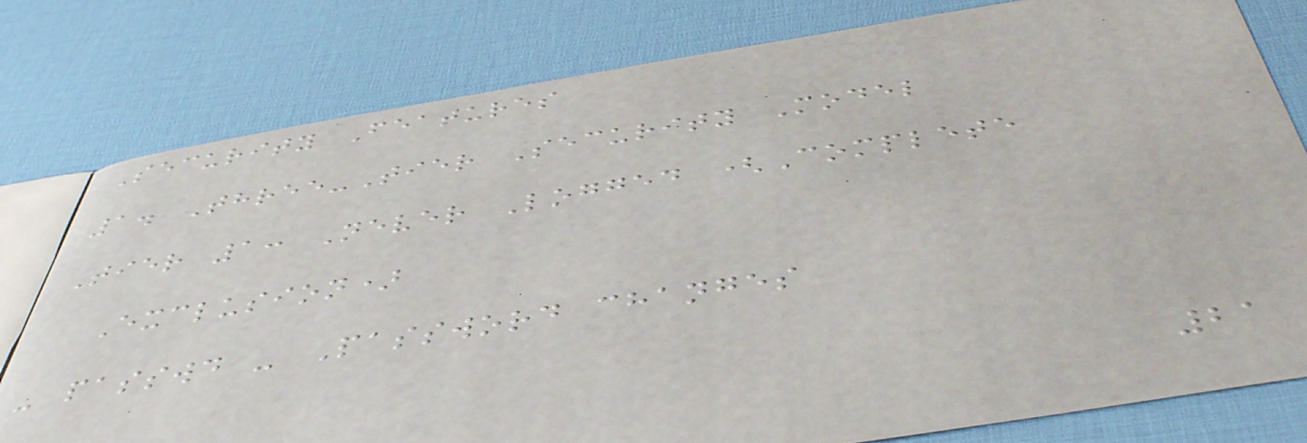Security Features
1. Three-Tier Security Model
Tier 1: Never Logged (Complete
Exclusion)
- passwd - Password changes
21
